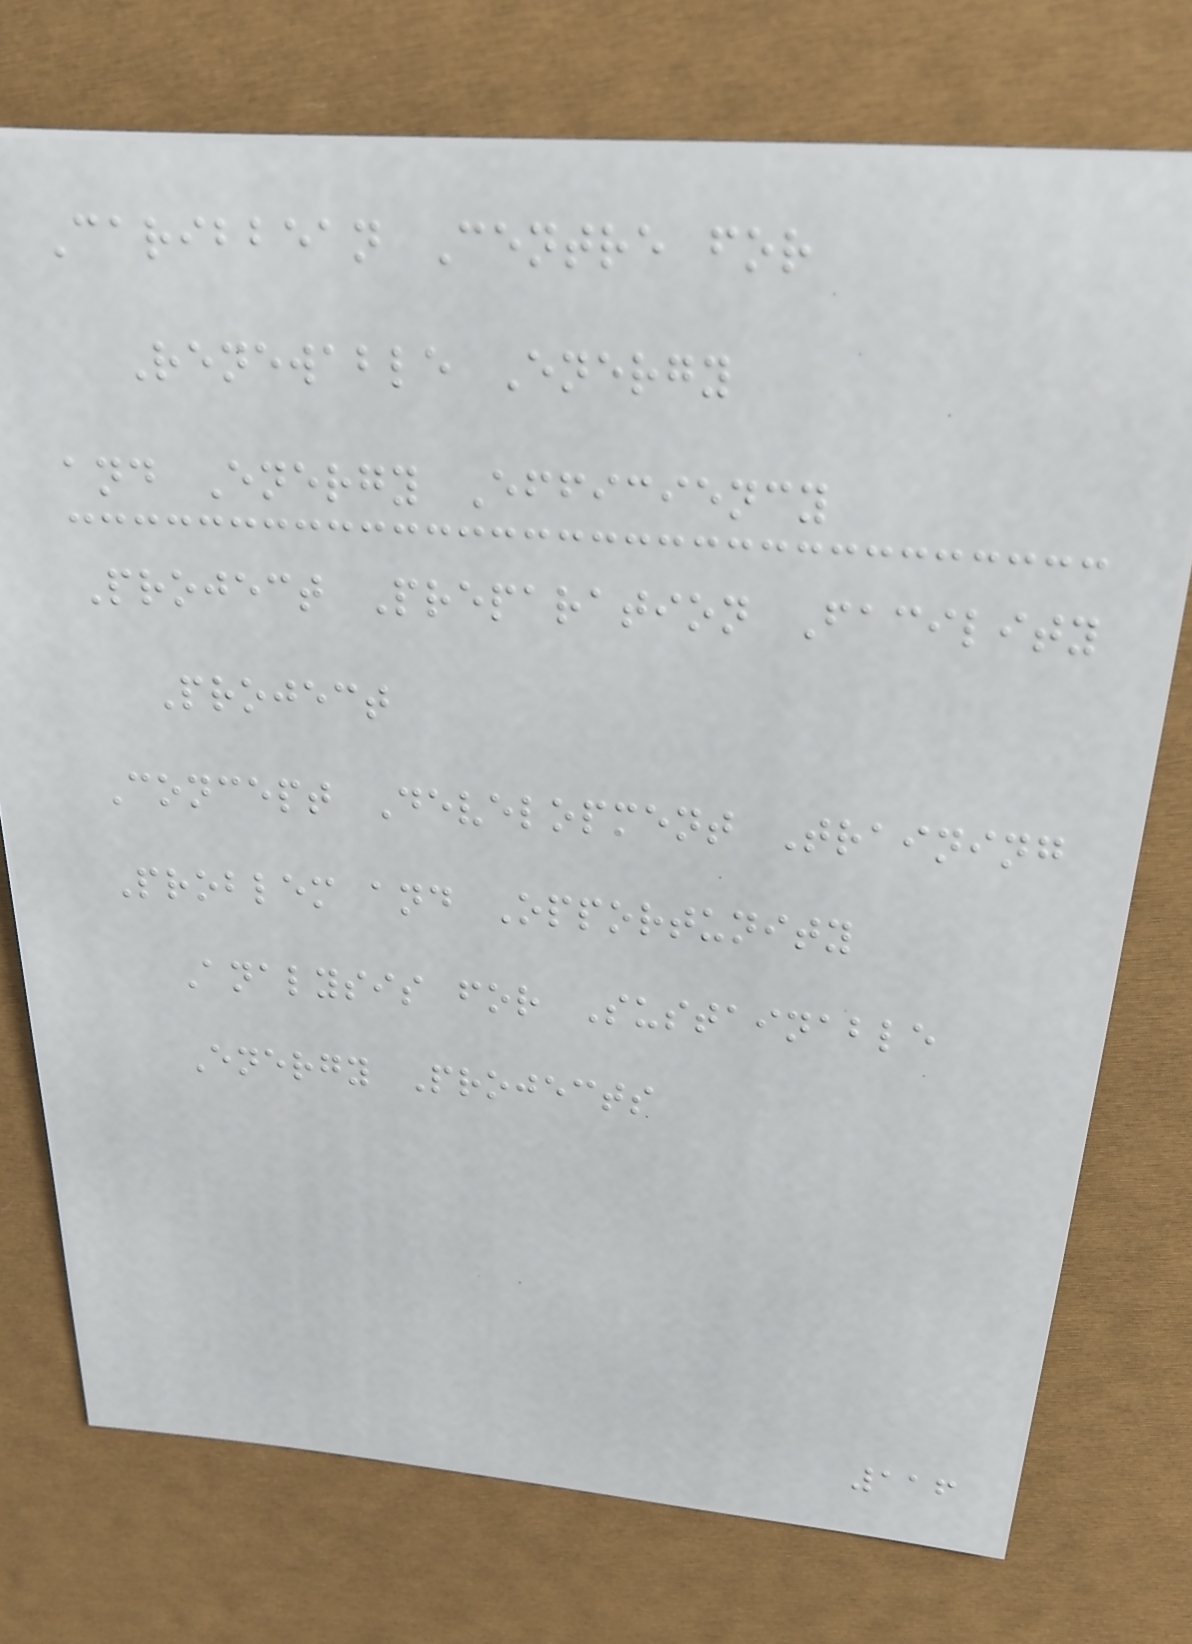Caribbean Centre for
Renewable Energy
and Energy Efficiency
Project Preparation Facility
Project
Concept Development Training
Problem and Opportunity
Analysis for Sustainable
Energy Projects
116
